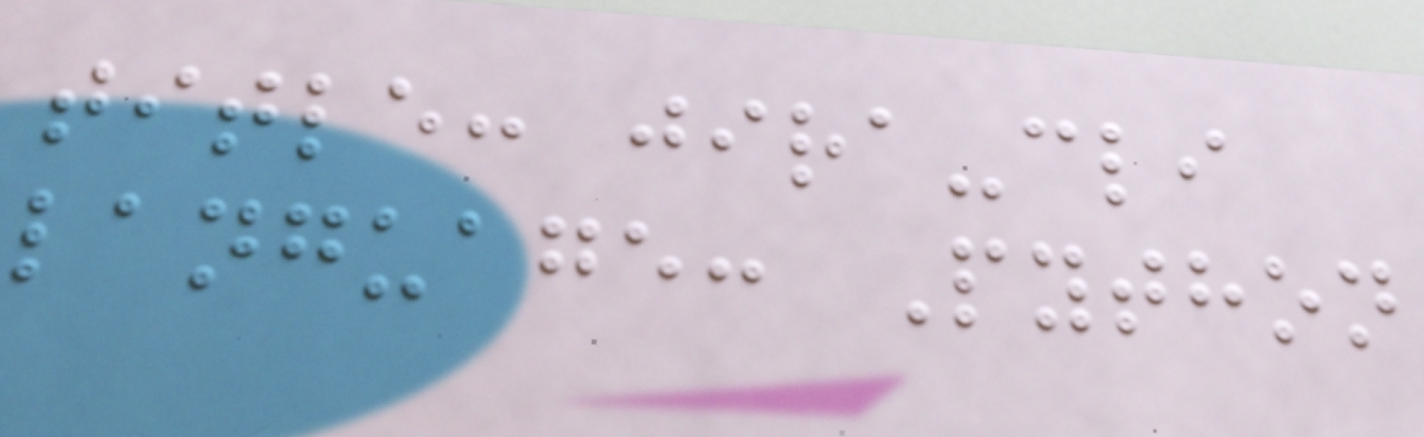title: jira-cli
language: Python
